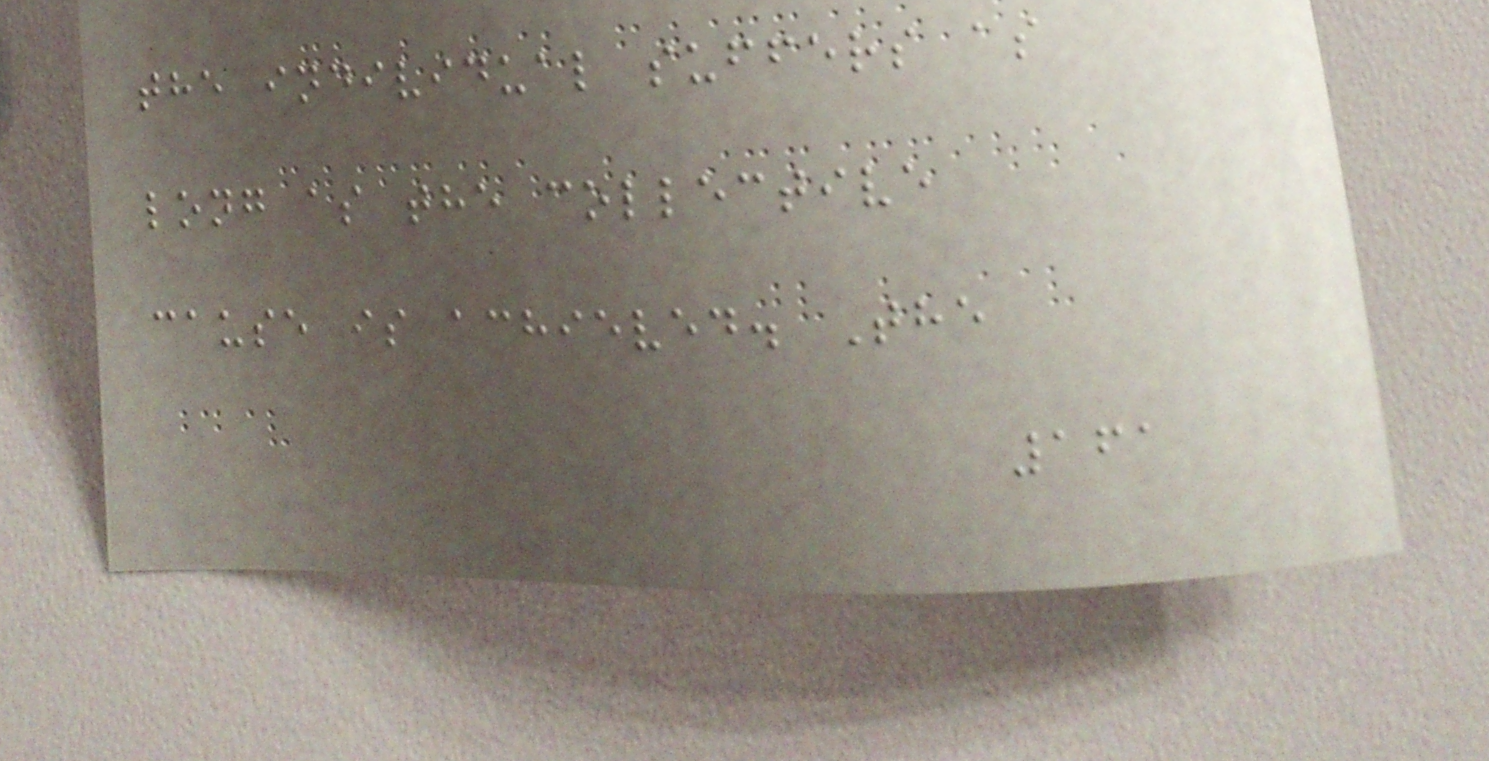the individual suffers as
long as the collective
cause is achieved. The
161
